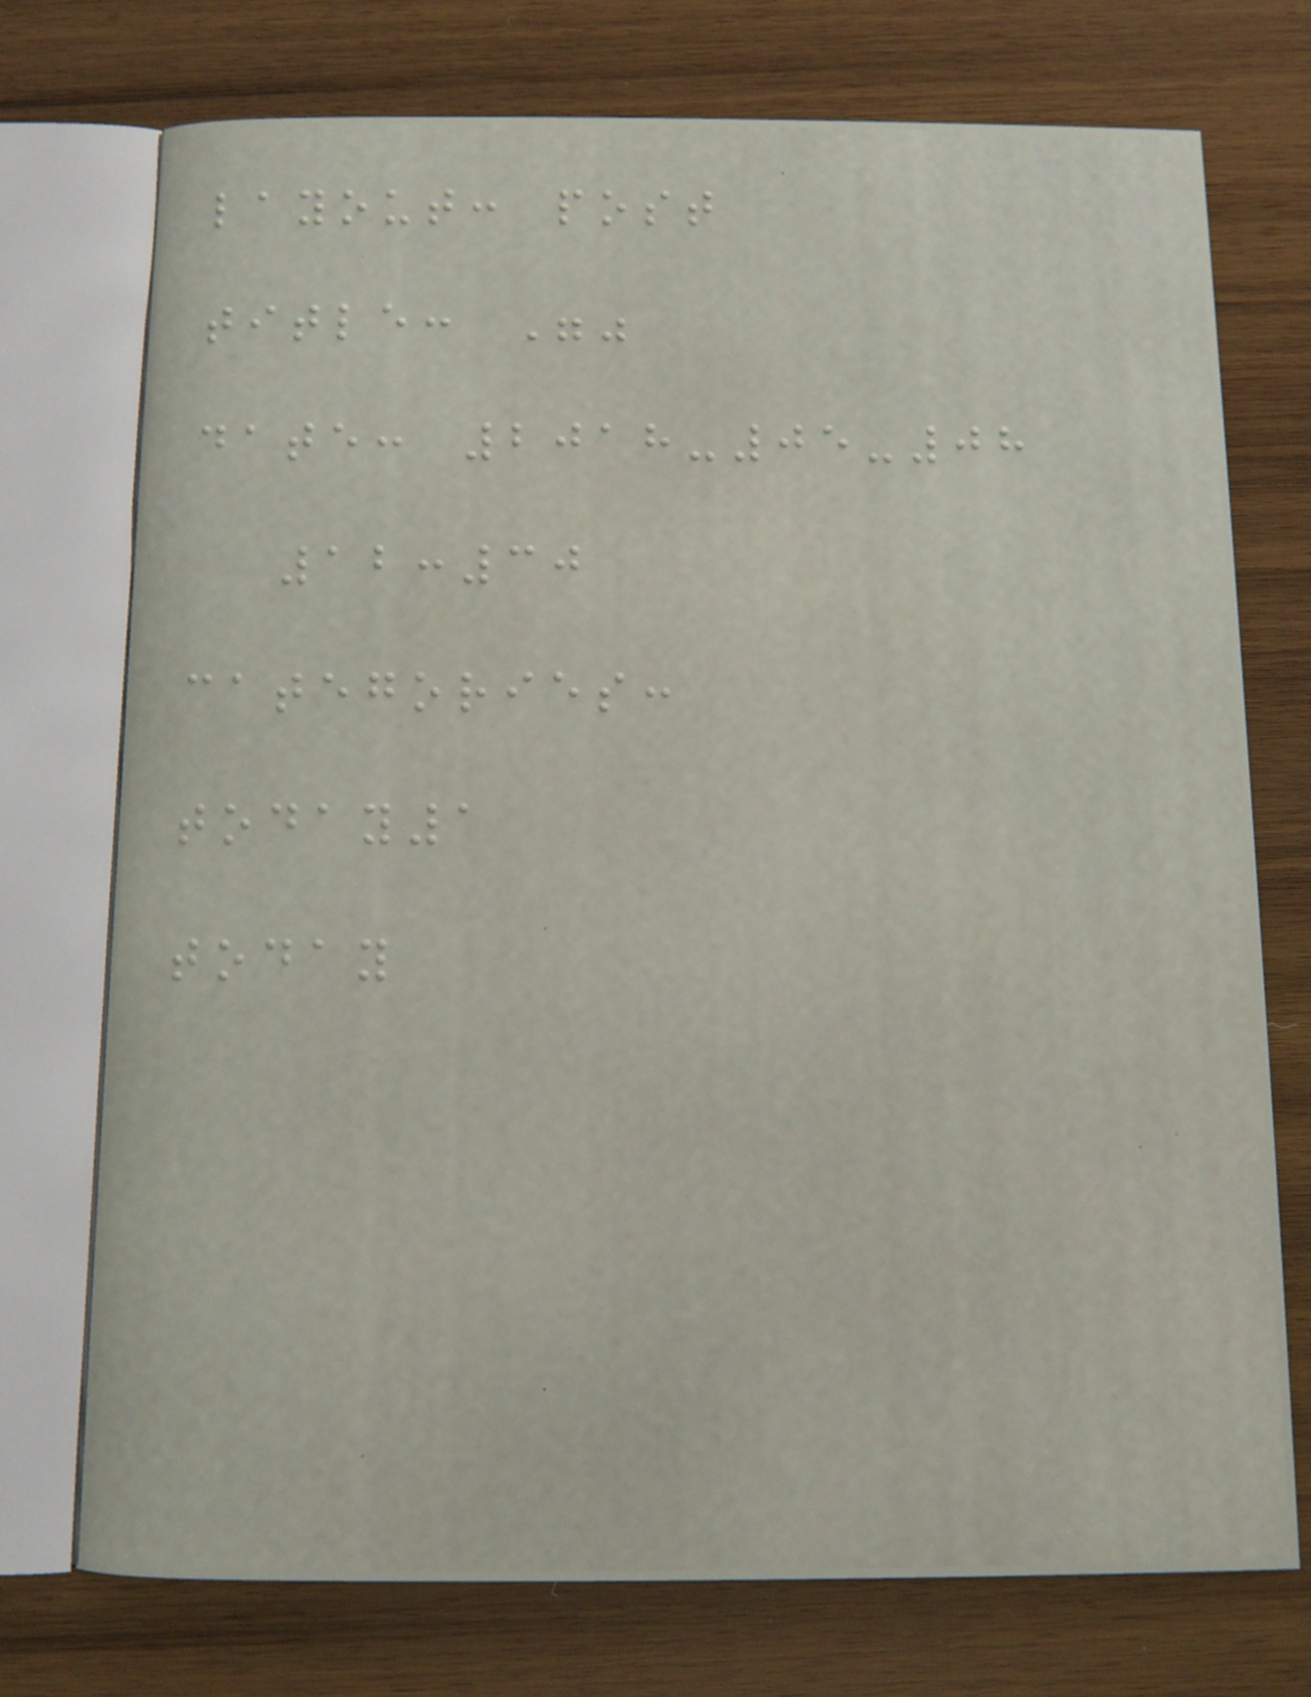layout: post
title: ""
date: 2018-05-08
12:30
categories:
today1
today
